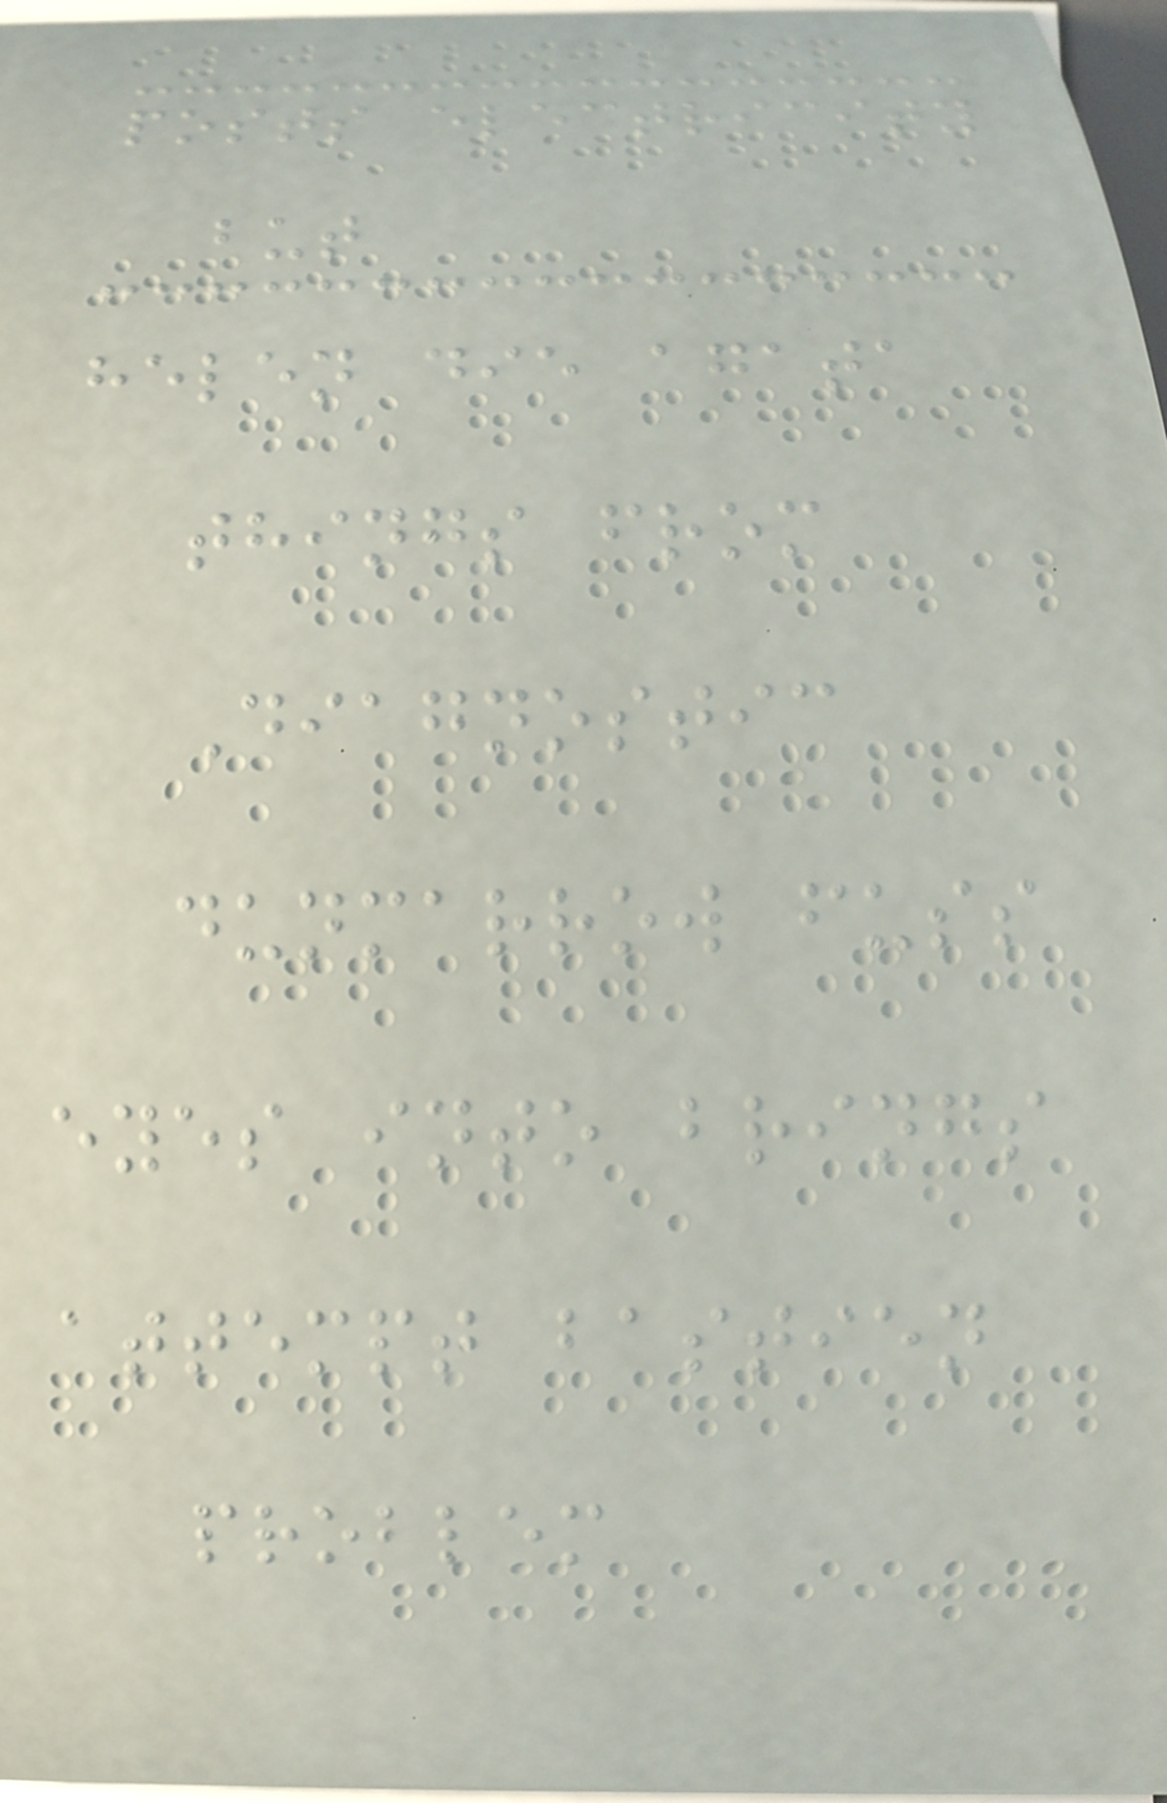posts electricity
but
helen die agata
things from
Diagnostic
dunmarrow fuss
eyes into brings
attempt bastien
problem
